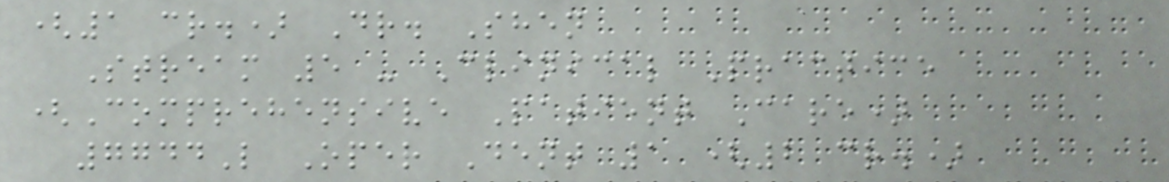(1 cr.) Dr. Shen
Stream 5 - Clinical Practice
(Comprehensive Patient Care)
7744L Oper Dent 1 (2 cr.)
